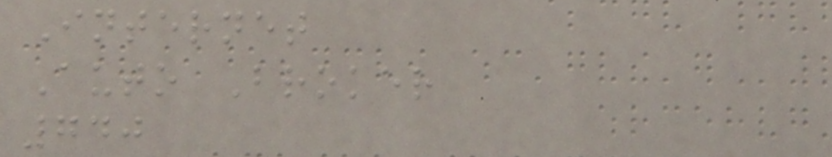Internet
Auto Broker
740
